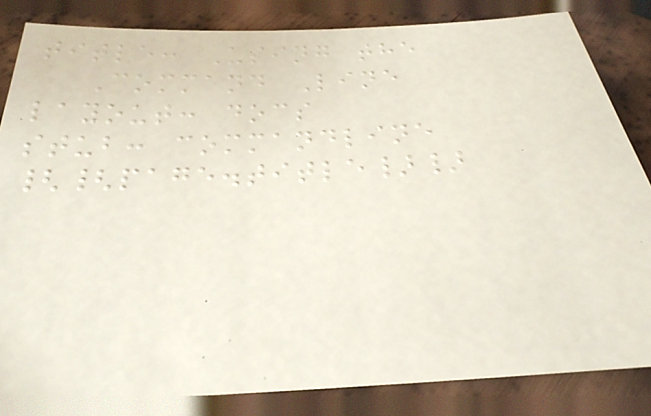title: Using the
Command Line
layout: docs
stub: commandline
{{page.title}}
